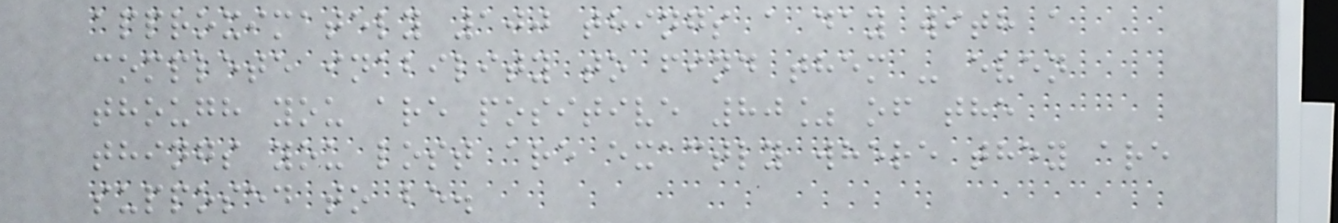approximately 100 things a day with a
complete inability to find them - even
though you are positive 80% of the
things you lost are exactly where they are
supposed to be.
